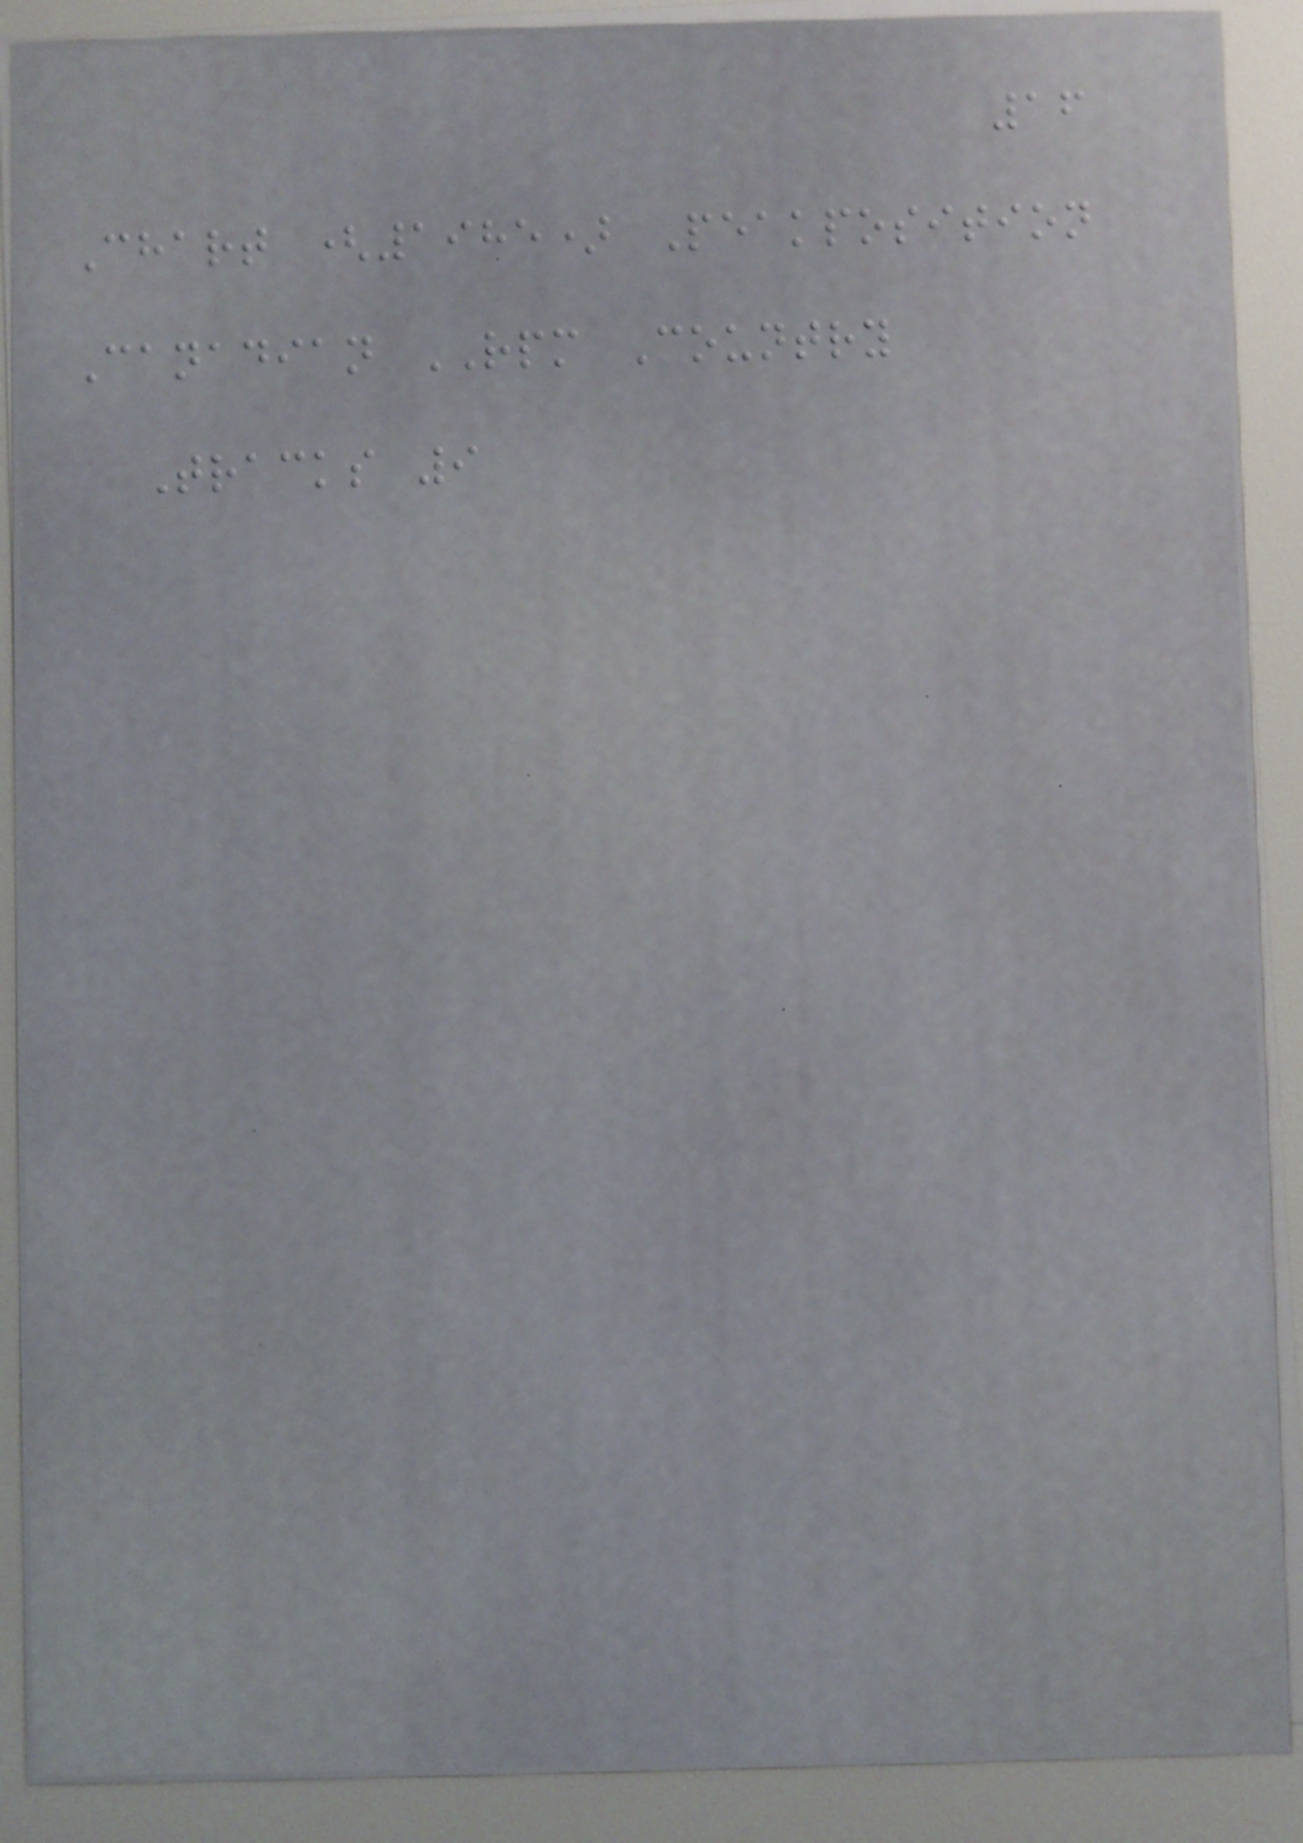16
Chart (1985) Peakposition
Canadian RPM Country
Tracks 9
